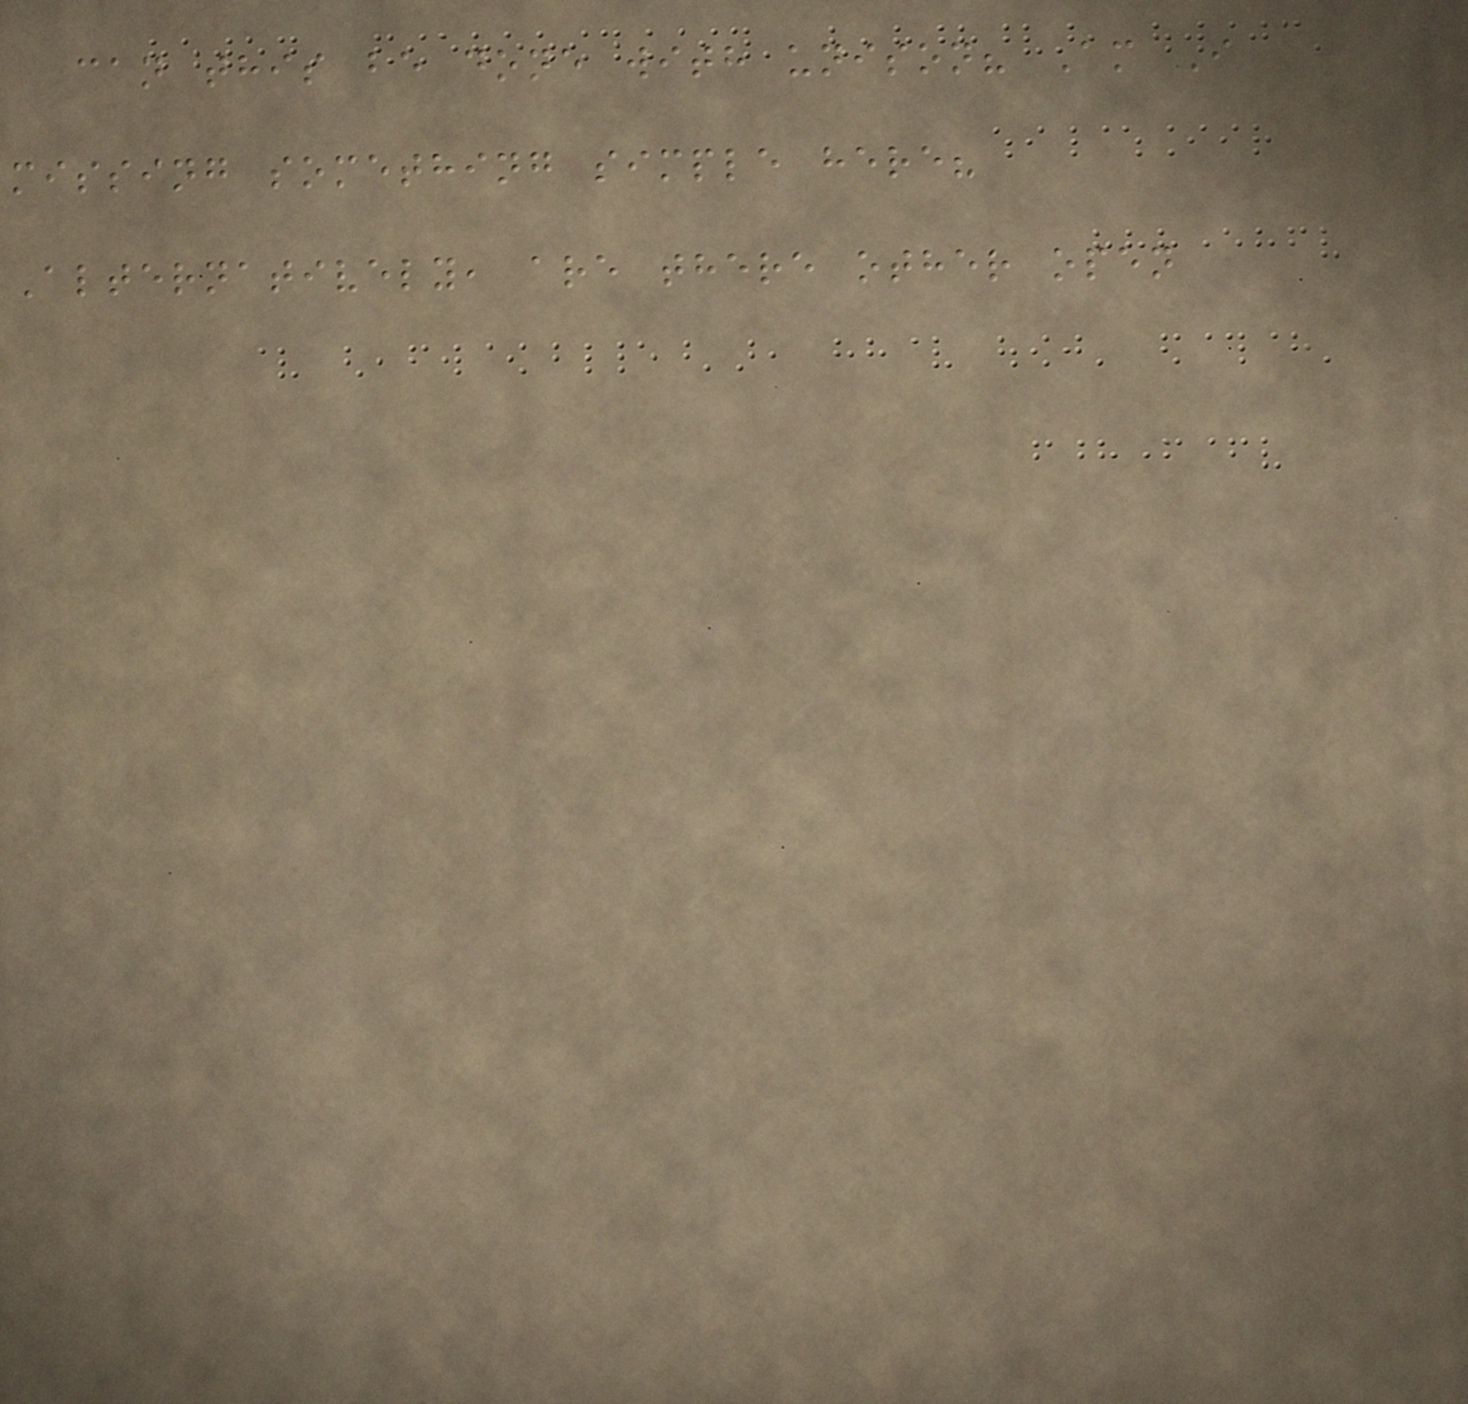can this be done with unison? Am I
missing something simple here?
Alternatively, are there other open
